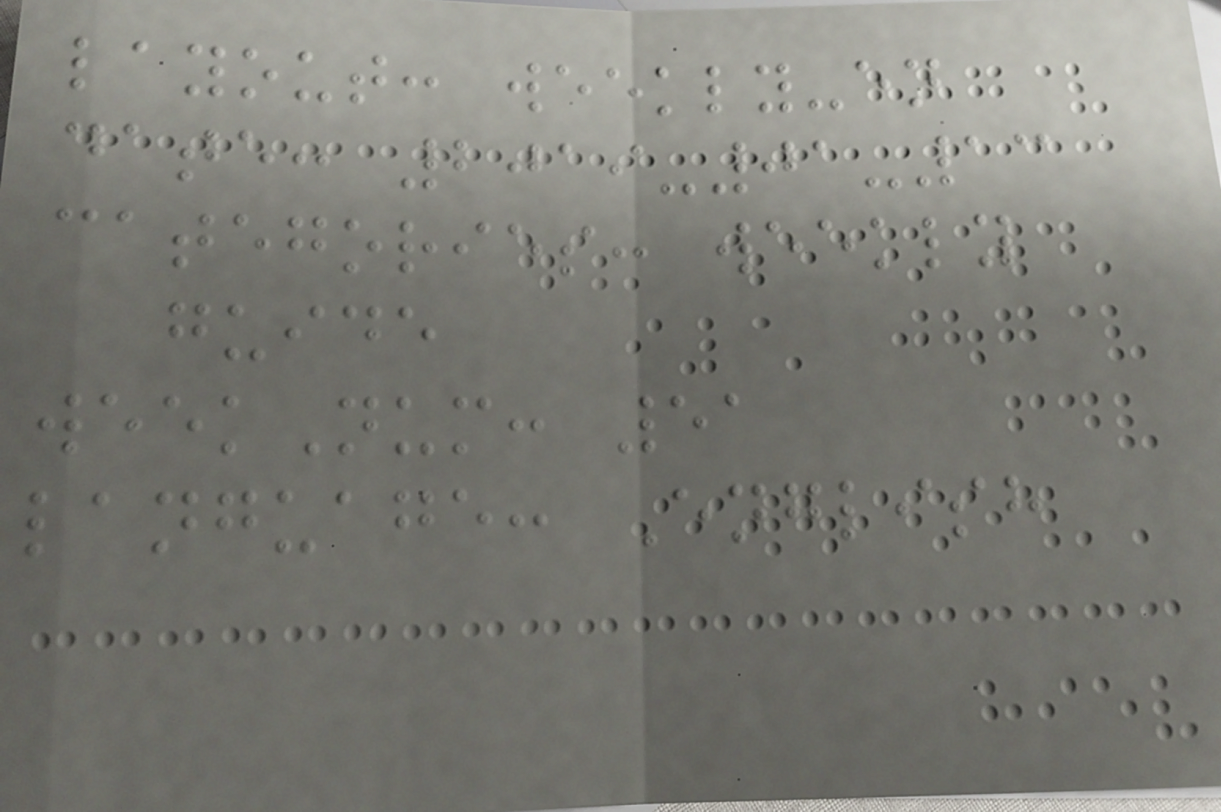layout: weekly-en
date: 2019-01-13
categories: weekly
guide
weekNum: 51
language: English
